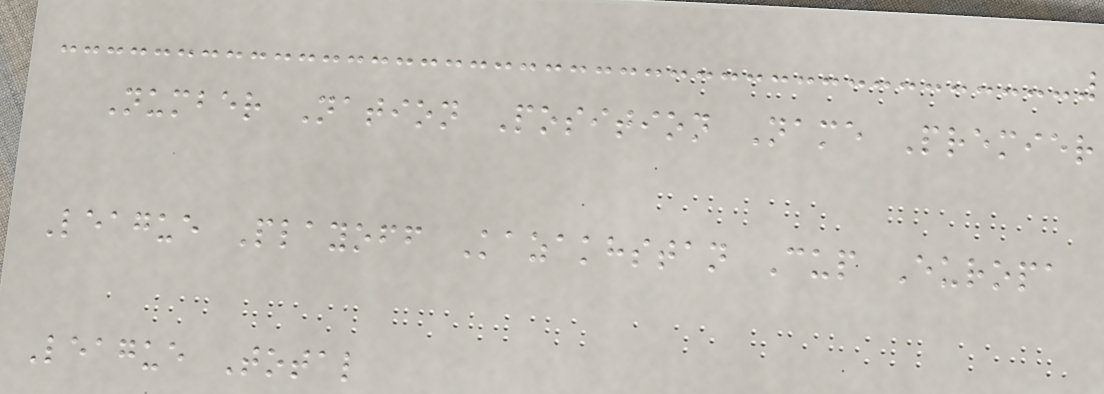Number Nation Position Name Premier
League Playoff Kazakhstan Cup Europa
League Total
